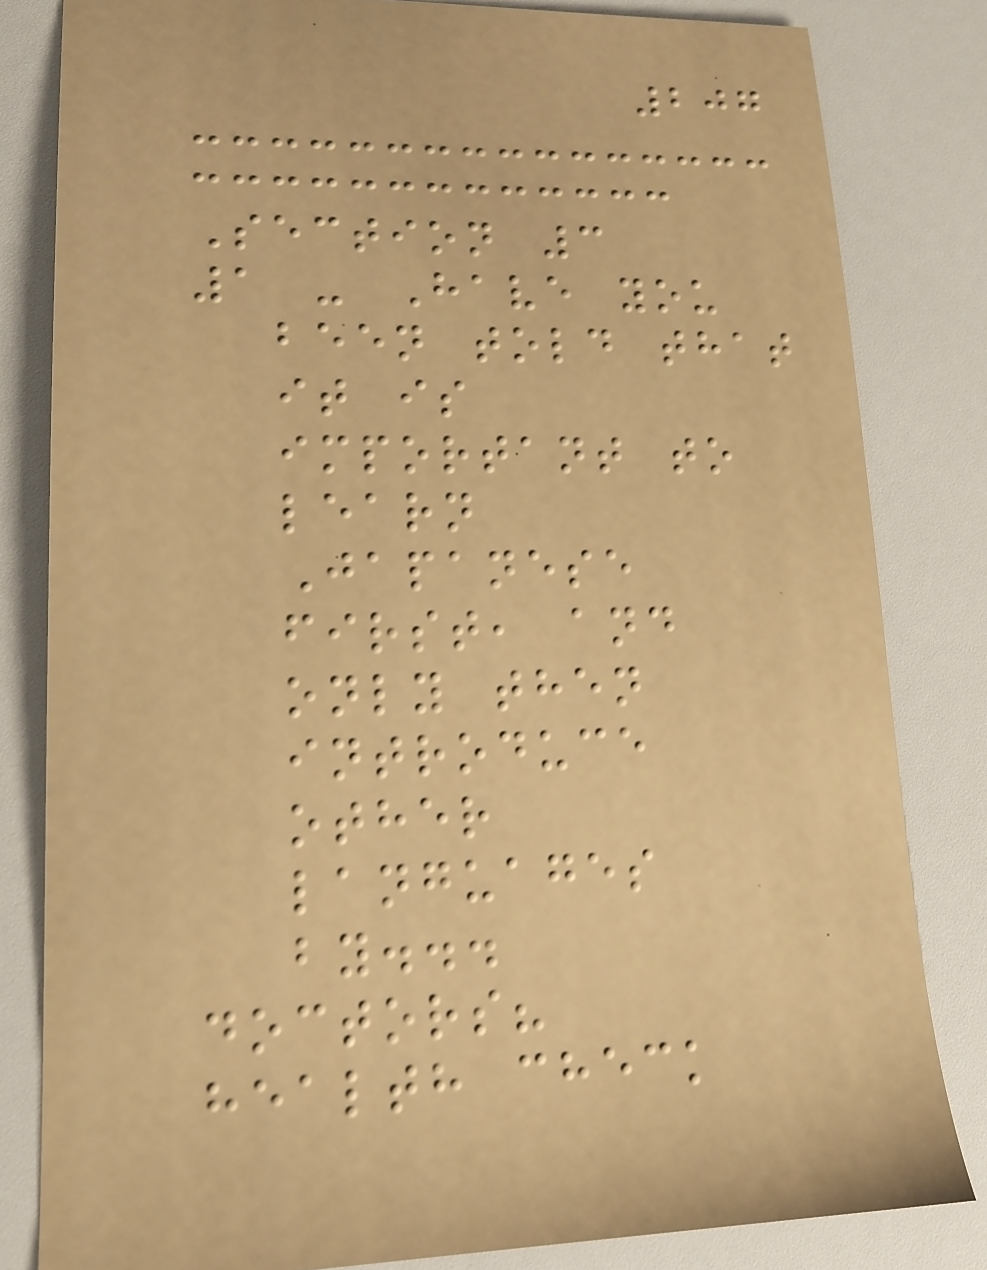207
Section 3
1 - Have you
been told that
it is
important to
learn
Japanese
first, and
only then
introduce
other
languages
by...
doctors?
health check
